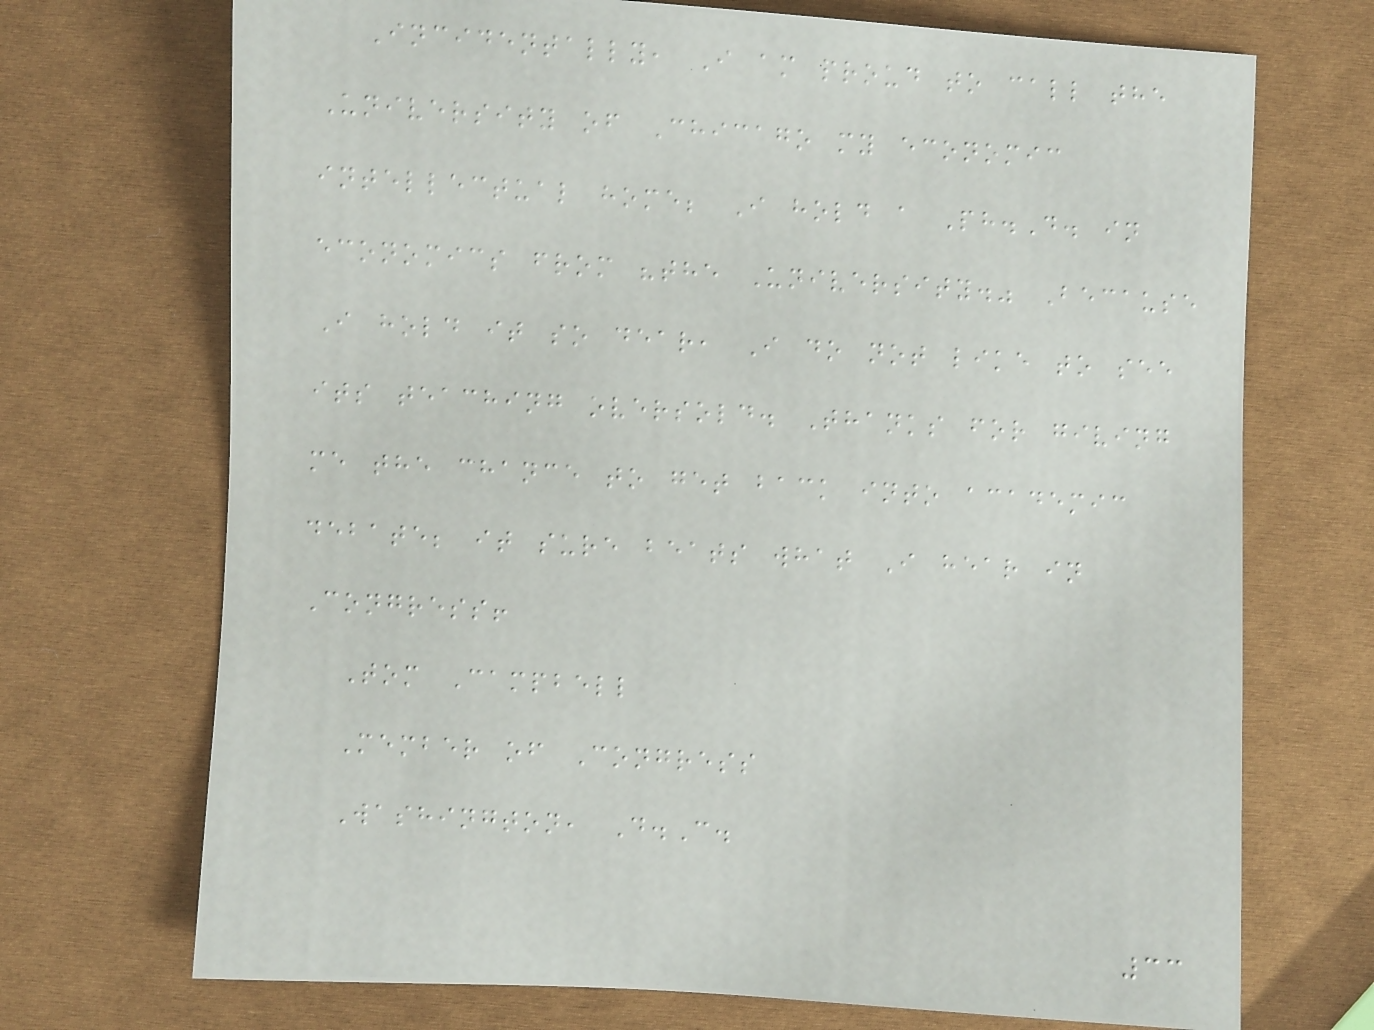Incidentally, I am proud to call the
University of Chicago my economic
intellectual home; I hold a Ph.D. in
economics from "the University." Because
I hold it so dear, I do not like to see
its teaching oversold. Thanks for giving
me the chance to get back into academic
debate; it sure beats what I hear in
Congress!
Tom Campbell
Member of Congress
Washington, D.C.
33
